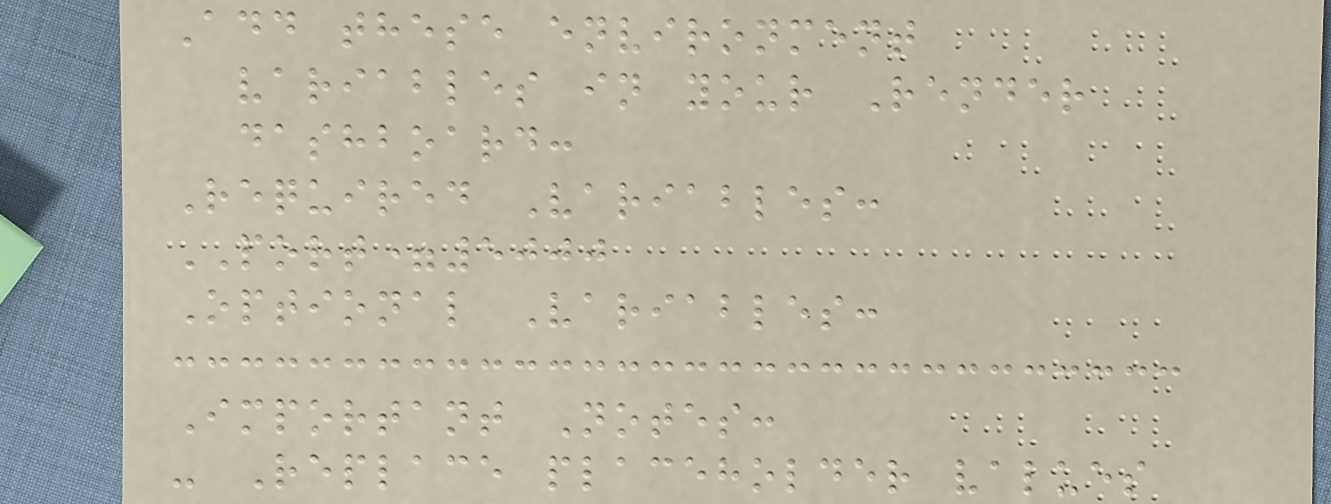Add these environment
variables in your Render
dashboard:
Required Variables:
PORT=5000
Optional Variables:
Important Notes:
- Replace placeholder values
